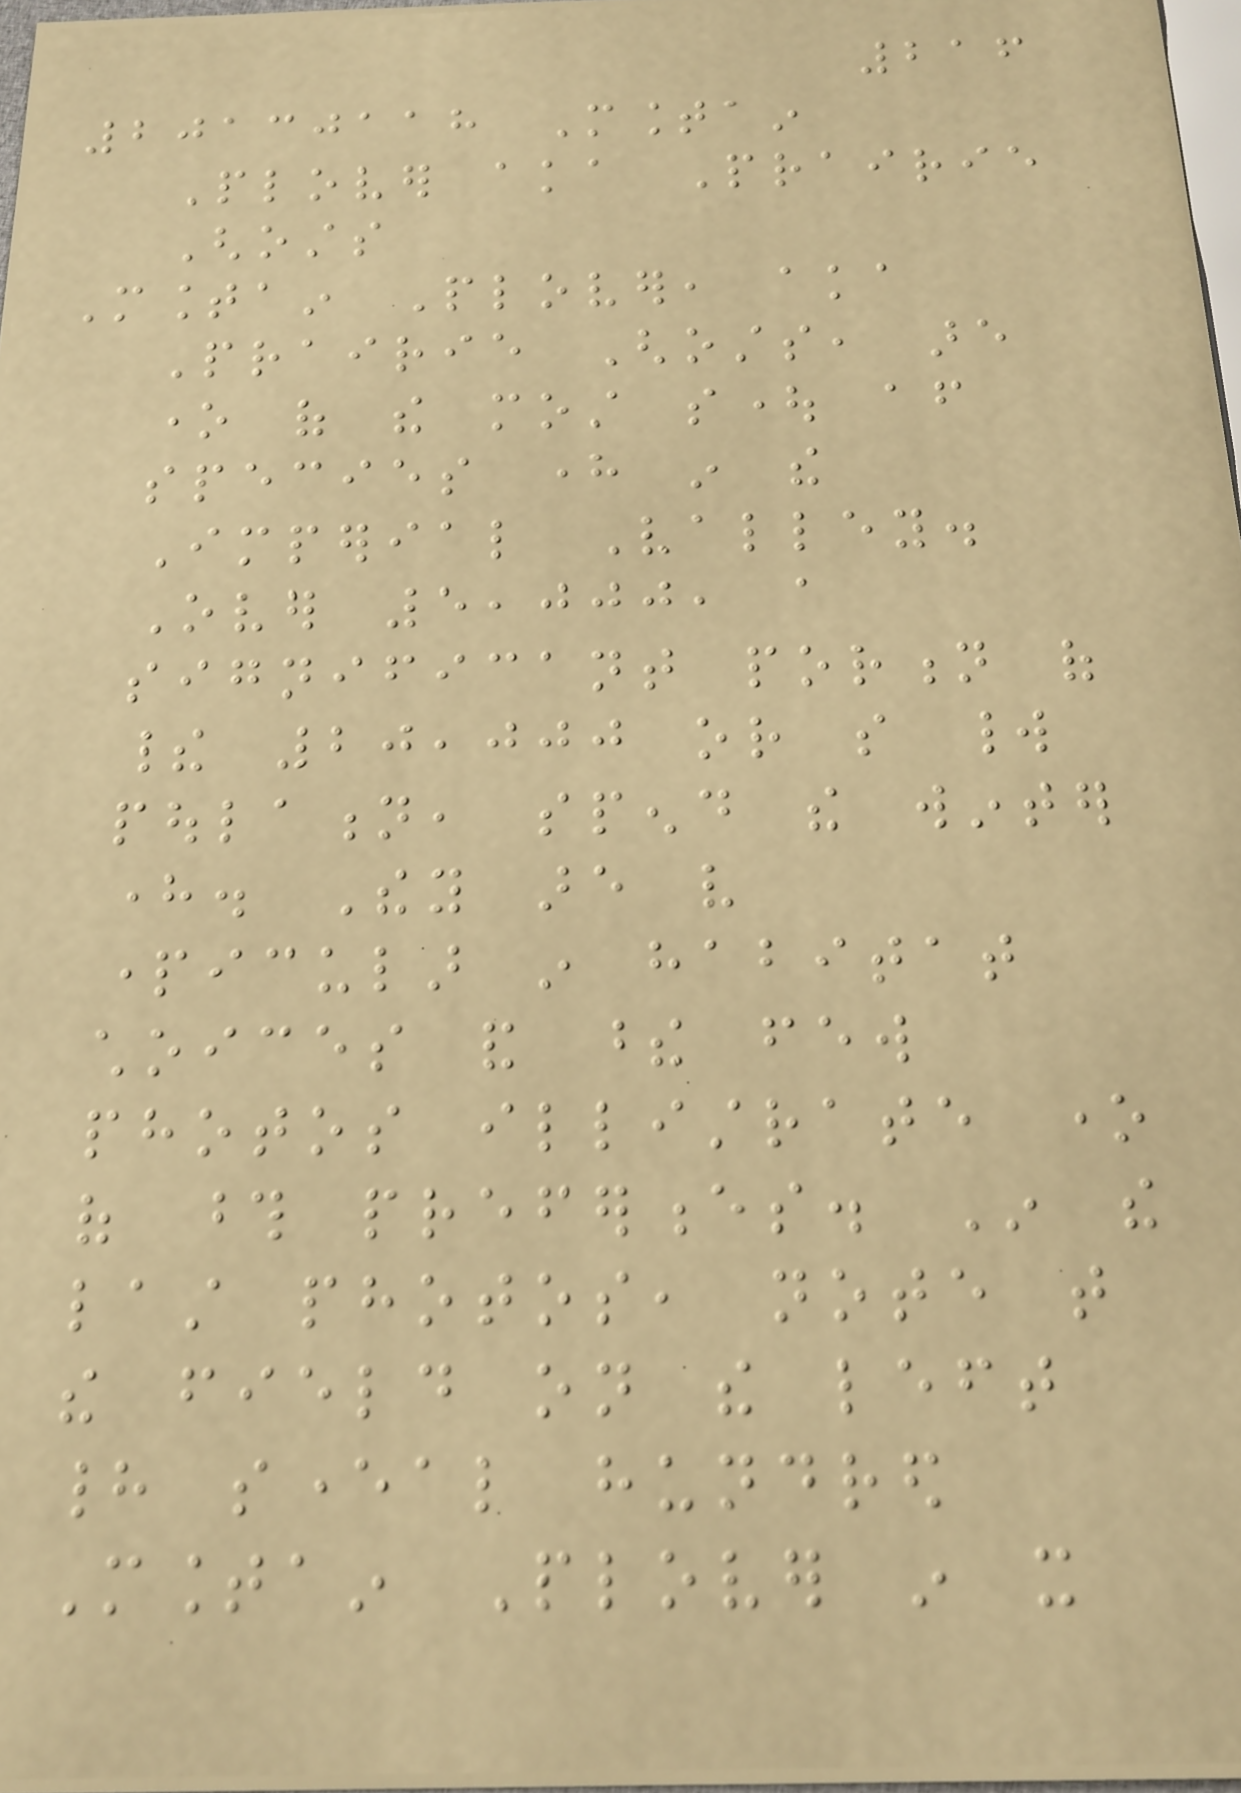216
20130118 Mountain
Plover aka Prairie
Ghosts
Mountain Plover, aka
Prairie Ghosts, are
one of the most sought after
species here in the
Imperial Valley.
Over 5,000, a
significant portion of
their 20,000 or so world
poulation, spend the winter
here. They are very
particular in habitat
choices and these few
photos illistrate one
of those preferences. In the
last photos, note that
the field on the left
had several hundred
Mountain Plover in it
